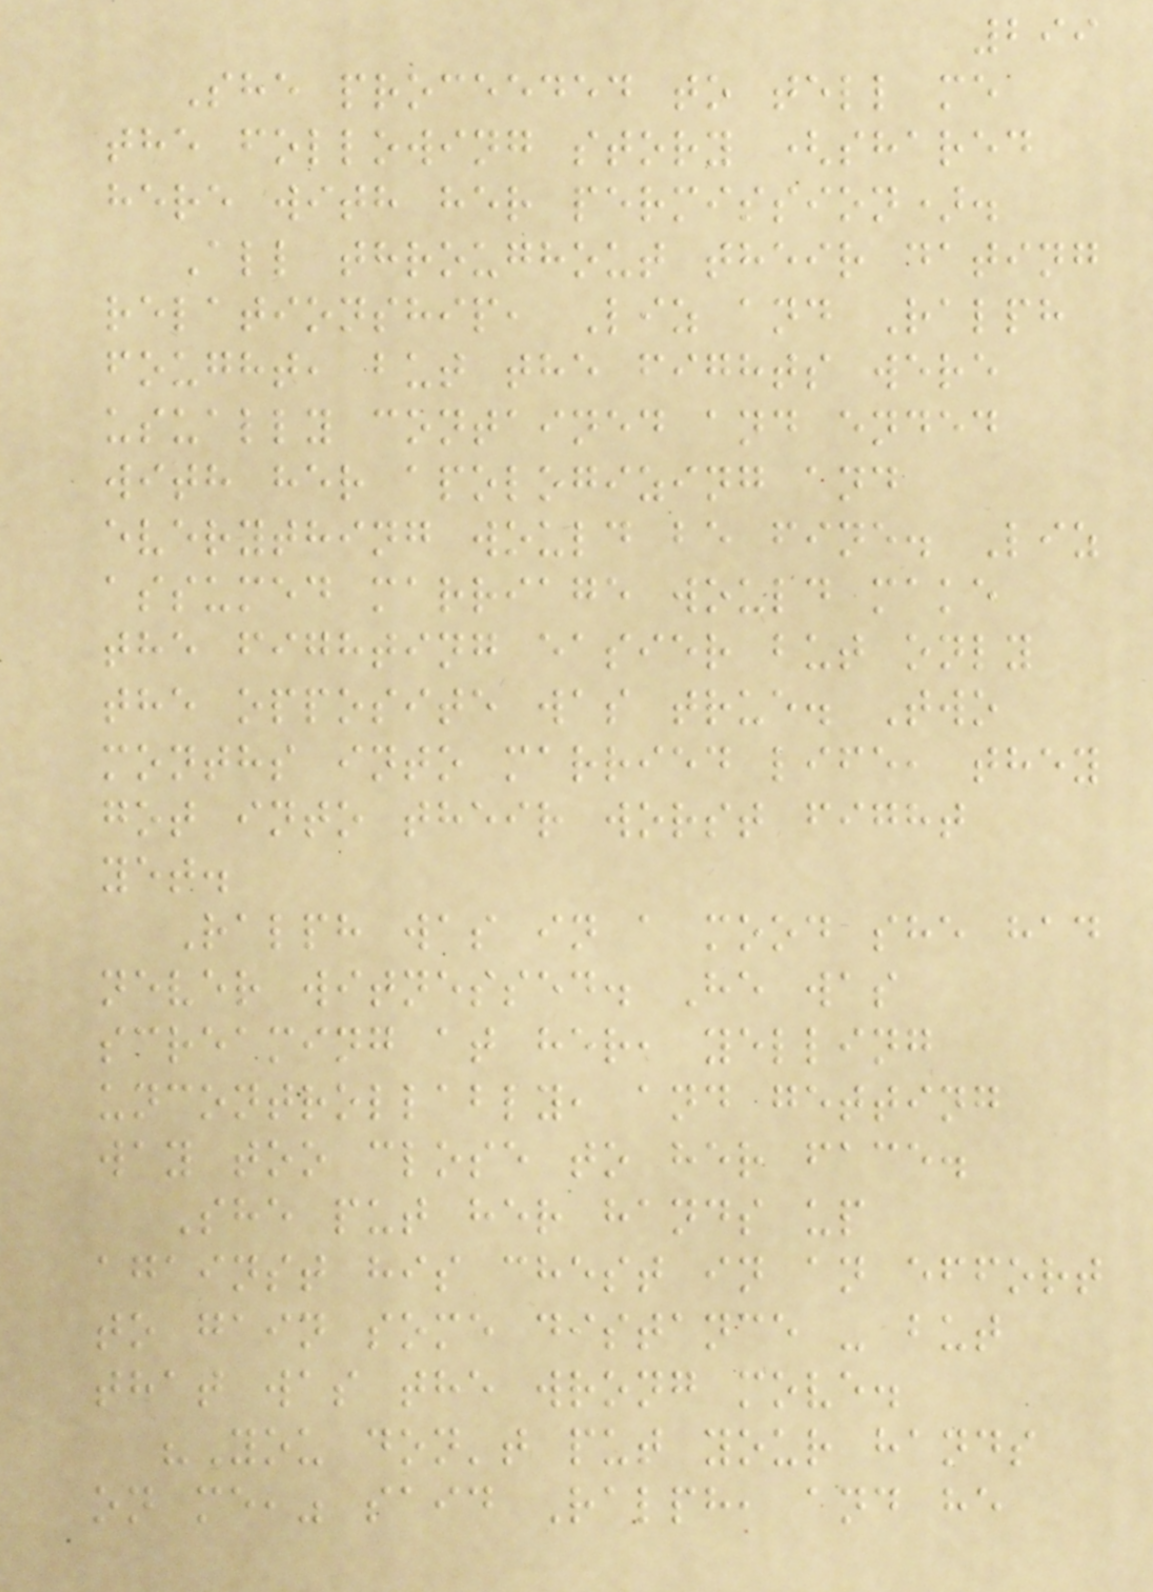299
She proceeded to tell me
the following story (shared
here with her permission).
All throughout their dating
relationship, Liz and Ralph
fought, but the fights were
usually contained and ended
with her apologizing and
everything would be fine. Liz
assumed marriage would make
the fighting easier but only
the opposite was true. Two
months into married life, they
got into their worst fight
yet.
Ralph was in a mood she had
never witnessed. He was
screaming at her, yelling
uncontrollably, and getting
way too close to her face.
She put her hands up
against his chest in an effort
to gain some distance - but
that was the wrong move.
"You don't put your hands
on me," said Ralph, and he
